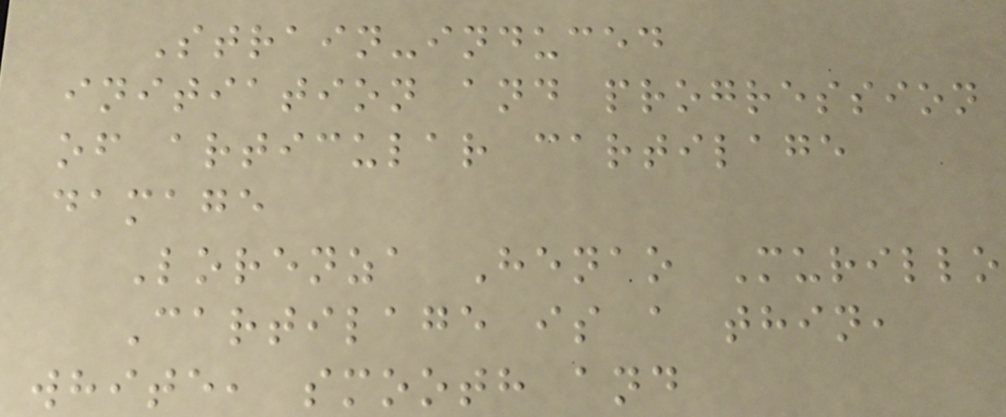Strain-induced
initiation and progression
of articular cartilage
damage
Lorenza Henao Murillo
Cartilage is a thin,
white, smooth and
